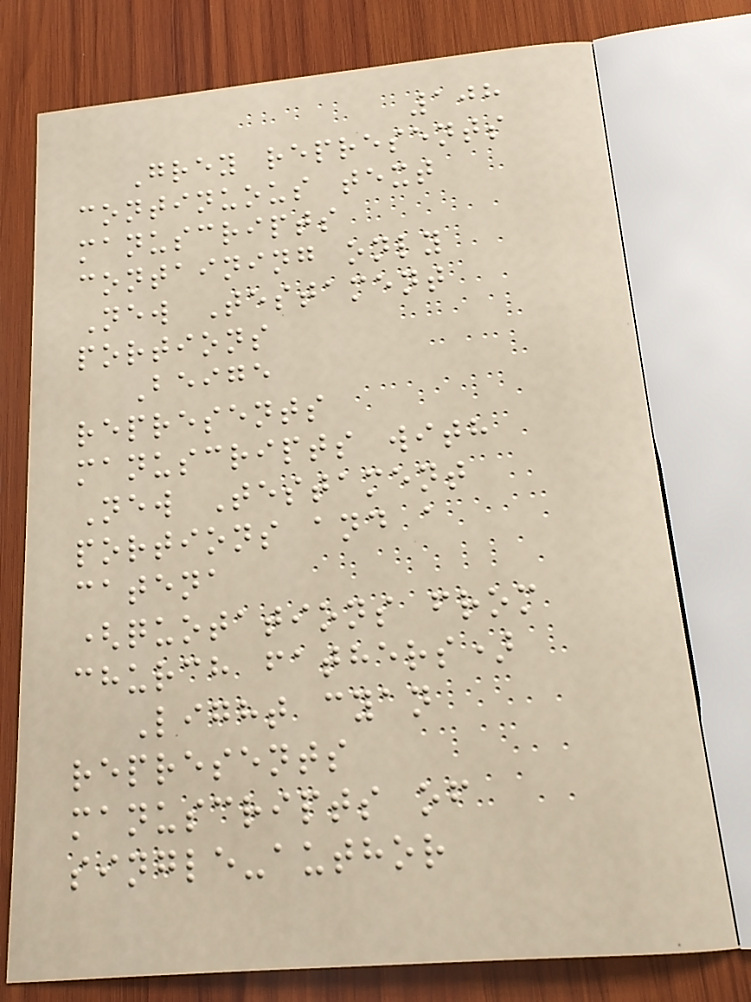108
Grey represents
continuous text
manuscripts
containing only
New Testament
portions
Beige
represents
manuscripts with
New Testament
portions and a
catena
(quotations from
church fathers)
Light cyan
represents
manuscripts of
single-author
